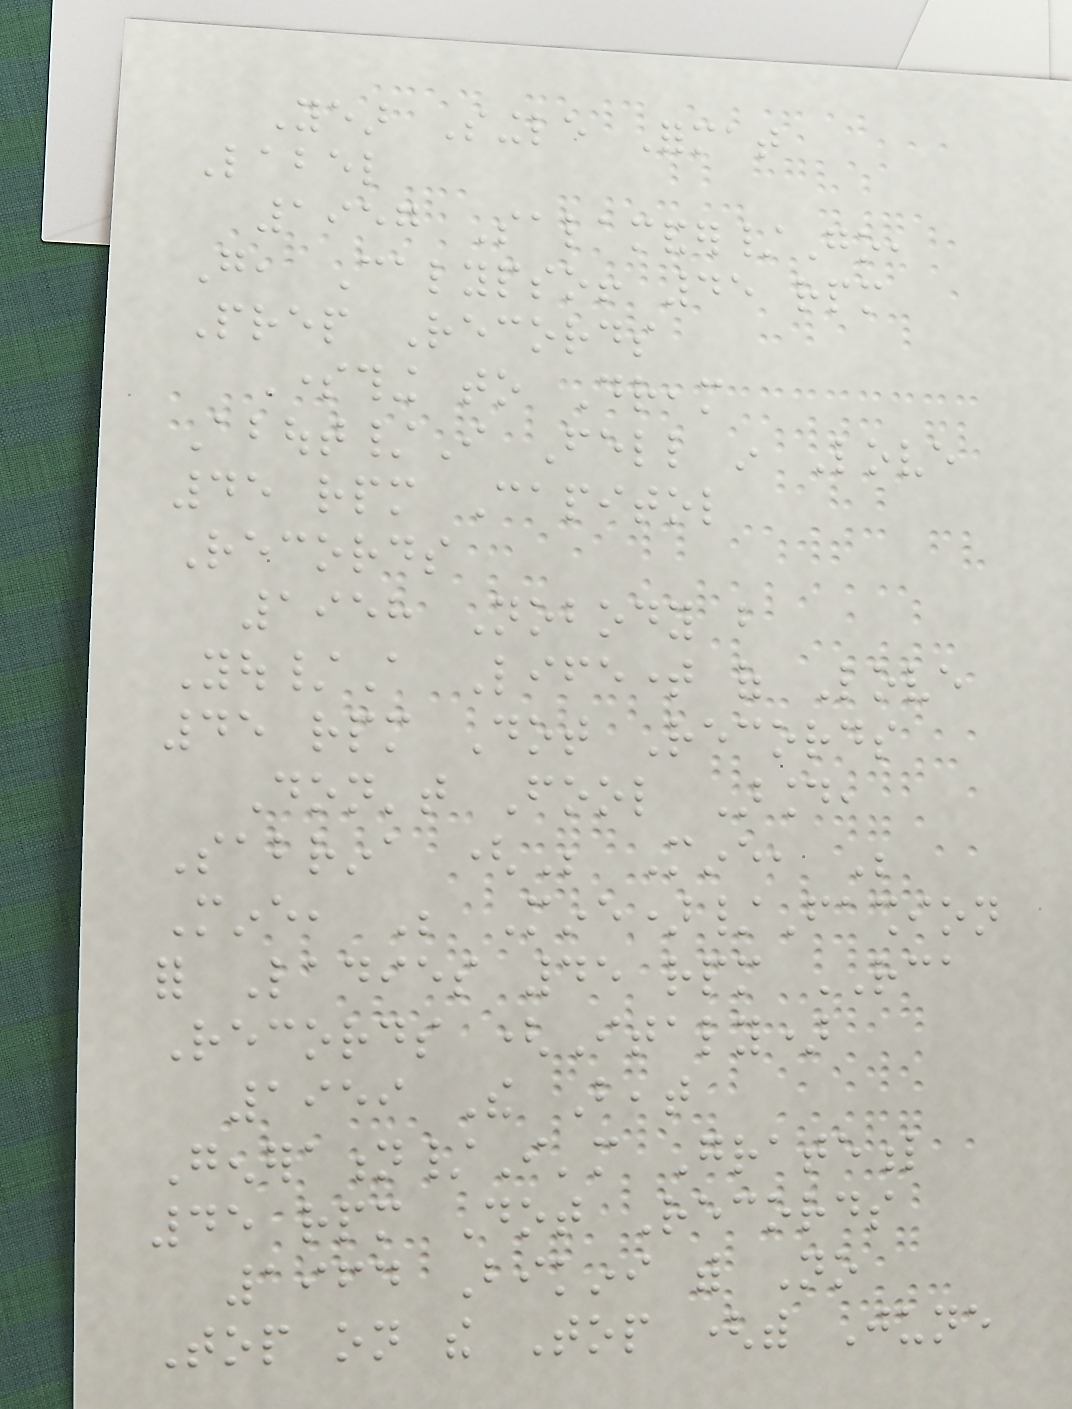Year Single Format
Label
1957 Salamander/Go,
Go, Calypso! 45 rpm
Prep Records
Something to Dream
About/I Fell in Love
45 rpm Capitol
Records
1958 Nobody but
You/A Lifetime of Love
45 rpm Dot Records
Don't Fool Around,
Sabrina (Be Mine, Be
Mine, Be Mine)/Fashion
for Ladies 45 rpm RCA
Records (Italy)
1959 The Beat
Generation/I'm Grateful
45 rpm Dot Records
1964 Bikini with No
Top on the Top (with June
